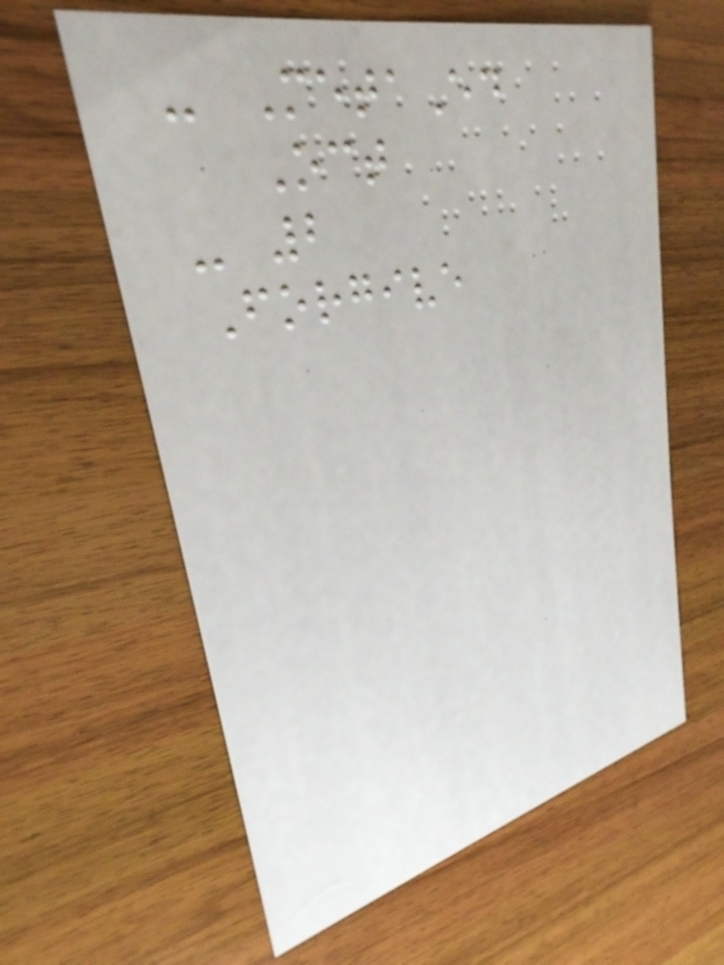- MetaEd
Oct
- 2
Forgive
